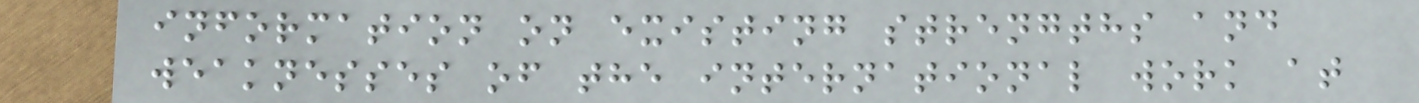information on existing strengths and
weaknesses of the international work at
